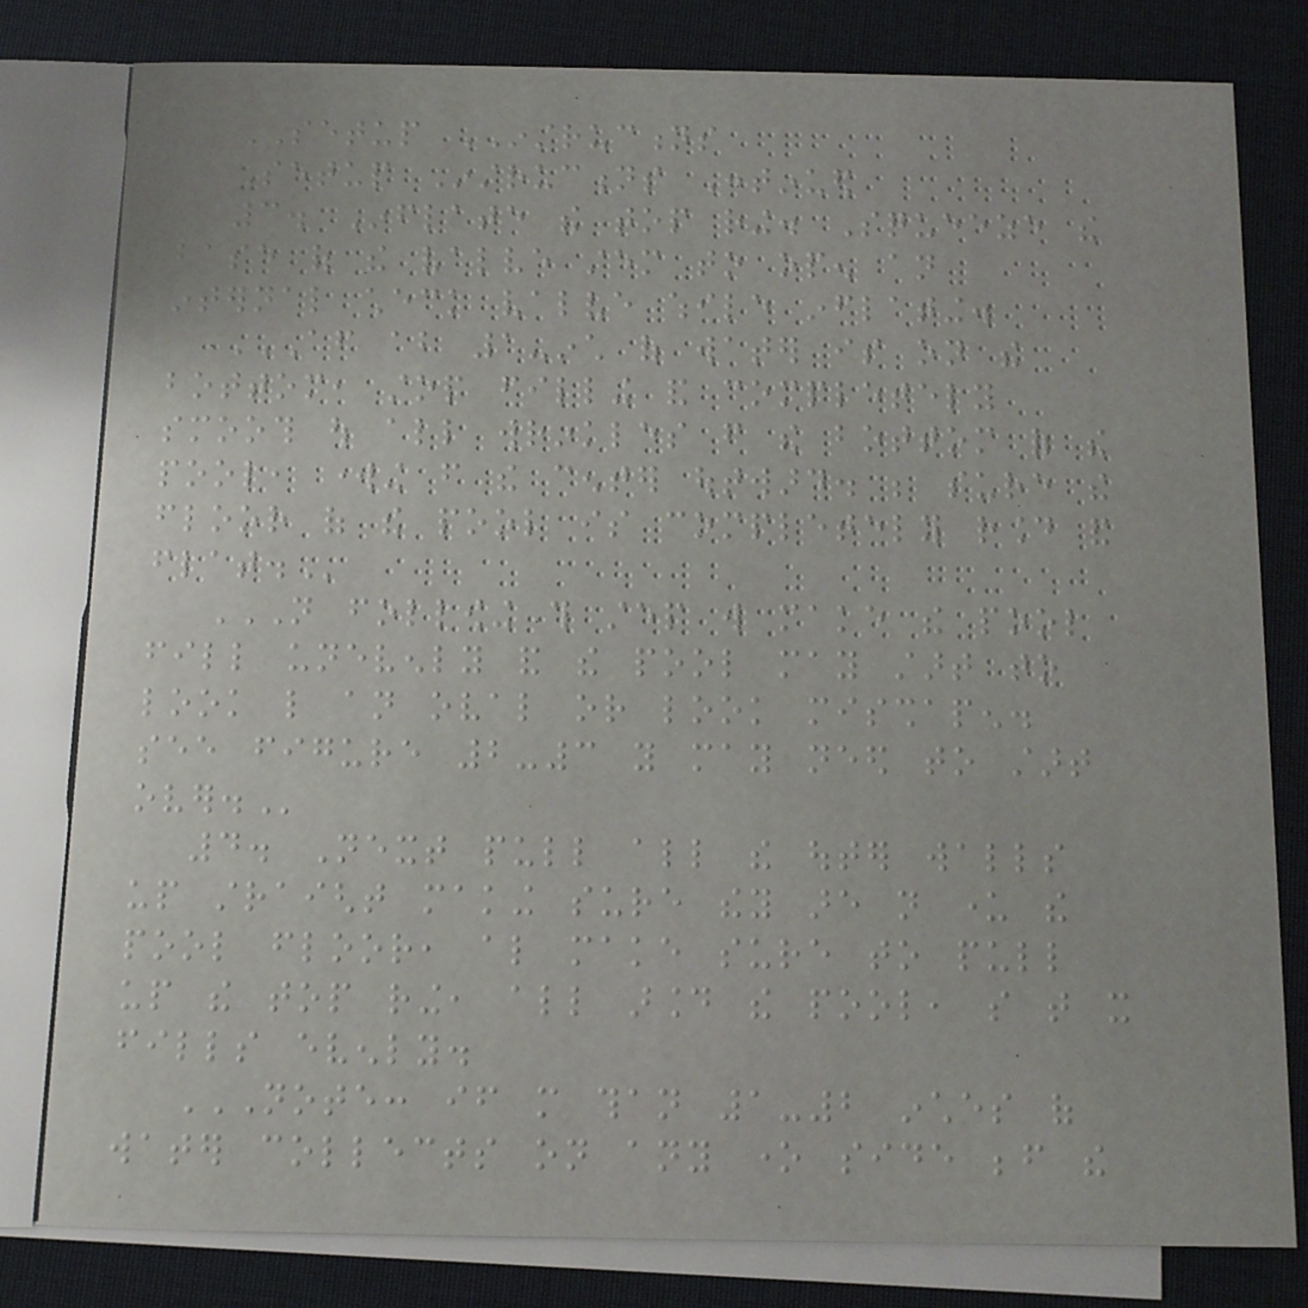SETUP INSTRUCTIONS
Setup Instructions Continued
3. Inflate the top ring. Squeeze the
base of the valve stem to open an
internal check valve while inflating.
AFTER ABOUT 1-INCH OF WATER IS ON THE
BOTTOM, STOP FILLING AND COMPLETELY
SMOOTH OUT ALL WRINKLES FROM THE BOTTOM OF THE
POOL, WORKING FROM THE CENTER OUTWARD. BE SURE THE
FLOOR OF THE POOL IS COMPLETELY ROUND AND
FLAT.
NOT FOLLOWING THIS STEP WILL MAKE THE POOL
FILL UNEVENLY AND THE POOL MAY START TO
LOOK LIKE AN OVAL OR LOOK MISSHAPEN.
SEE FIGURE 2-3 YOU MAY NEED TO START
OVER.
4. Next pull all the outer walls
up straight making sure they are not under the
pool floor, also make sure to pull
up the top ring, all around the pool, so that it
fills evenly.
NOTE: IF MORE THAN 1-2 INCHES OF
WATER COLLECTS ON ANY ONE SIDE BEFORE THE
